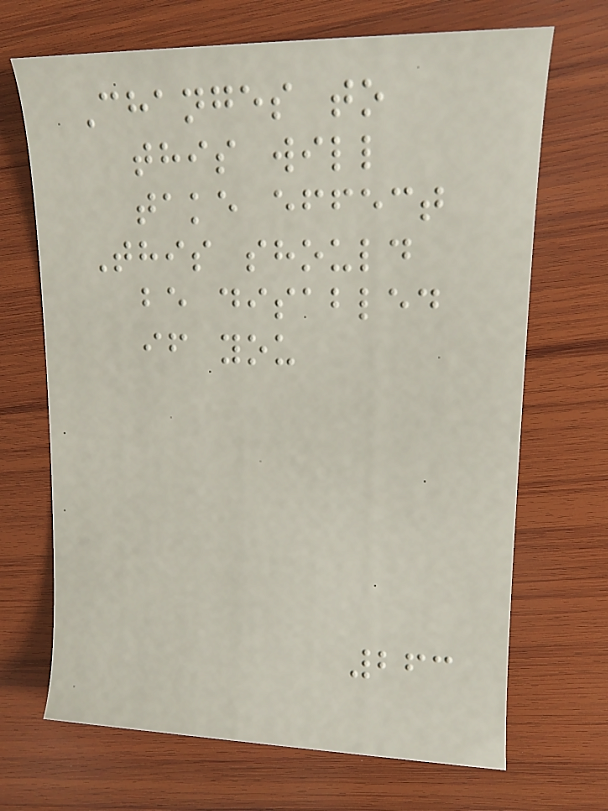Changes to
this will
take effect
This should
be disabled
if you
263
